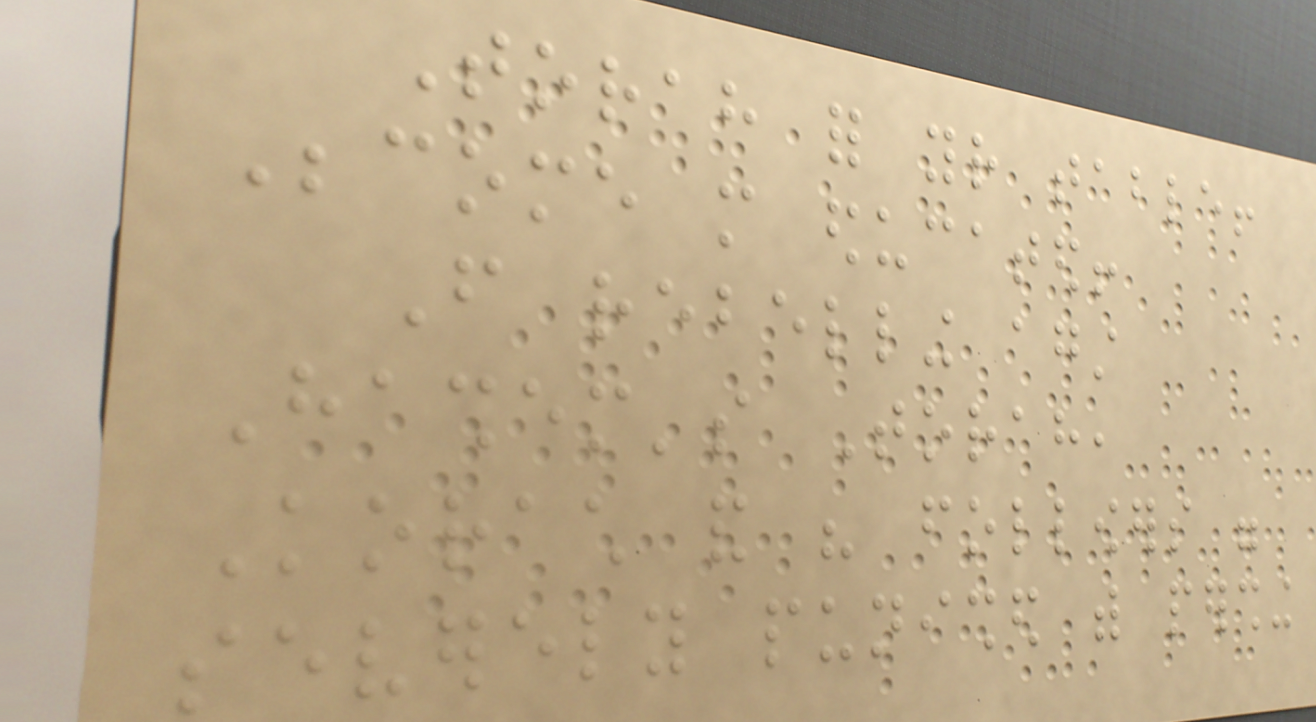Torah for your table!
Become more educated!
From rebelling against
Hashem's Torah,
Korach and his followers were
severely punished with pershing
